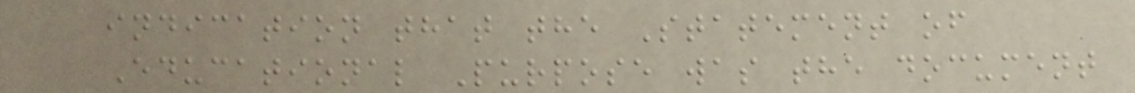indication that the Statement of
Educational Purpose was the document
